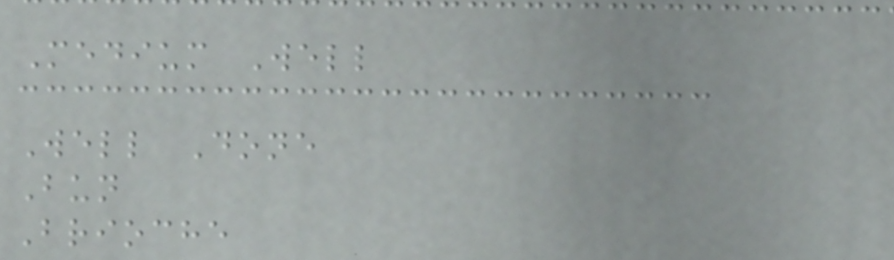Medium Well
Well Done
Bun
Brioche
